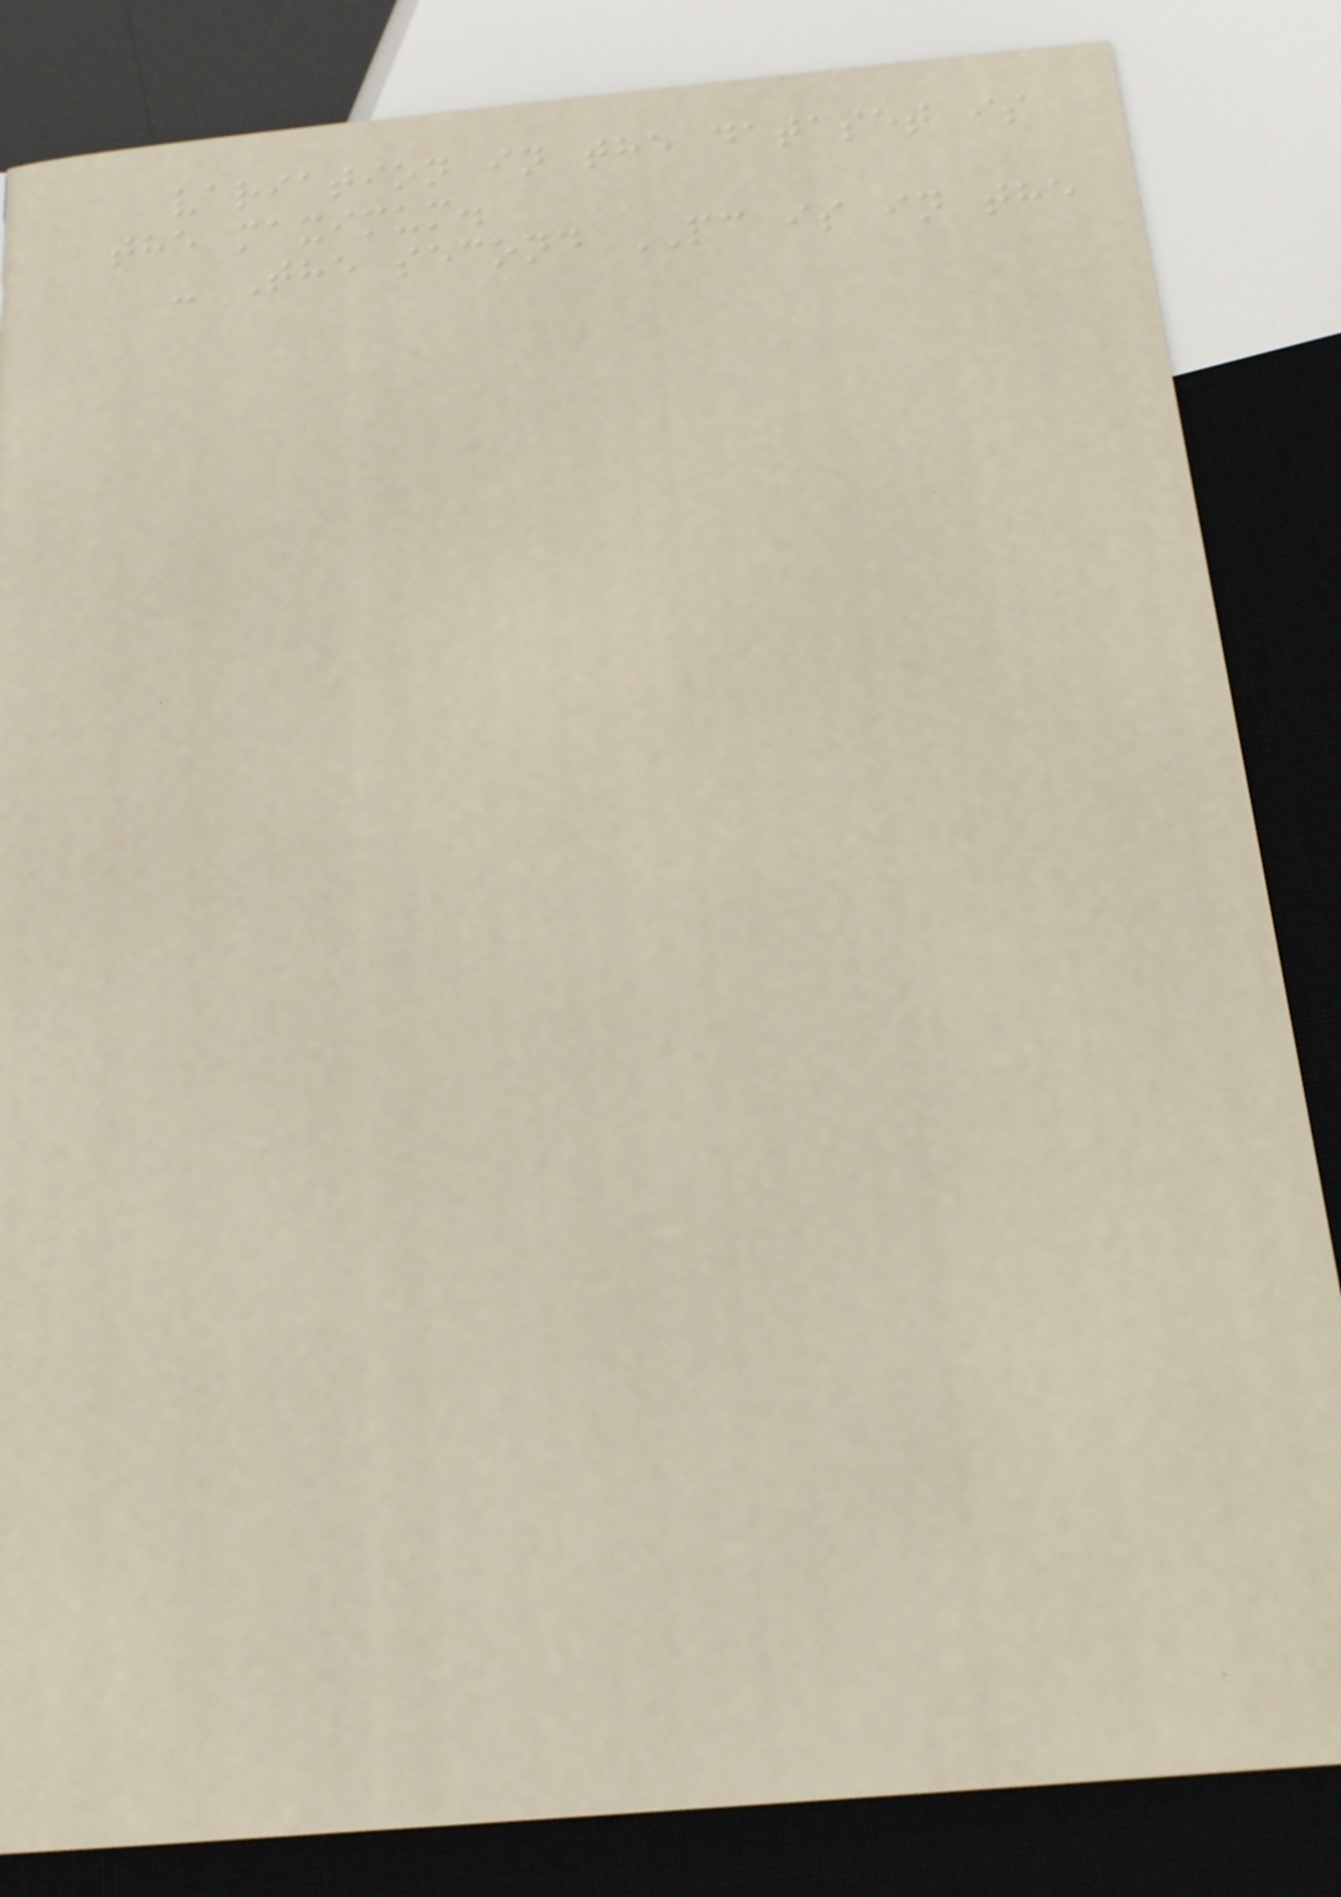variation in the dataset is
the maximum.
- The second PC is in the
